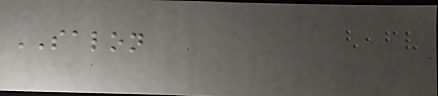SALON
